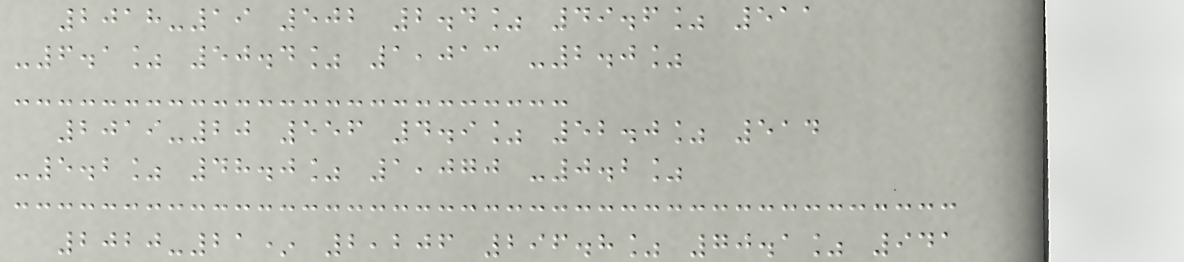2018-19 502 2.4% 49.6% 511
-6.1% 50.4% 1,013 -2.0%
2019-20 556 4.9% 52.0% 514
-5.2% 48.0% 1,070 -0.2%
2020-21* 2,206 296.8% 70.1% 941
